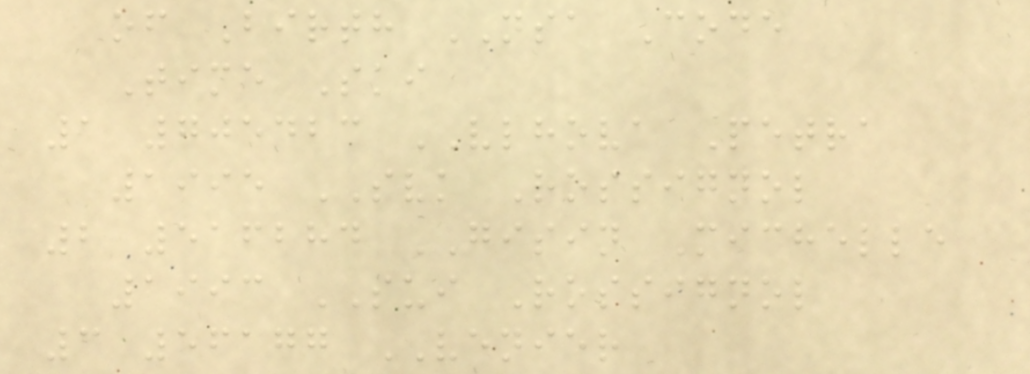of Birth NSA Code
Time Ski
1 705423 VLHOVA Petra
1995 SVK Rossignol
2 516284 GISIN Michelle
1993 SUI Rossignol
3 56177 VENIER
